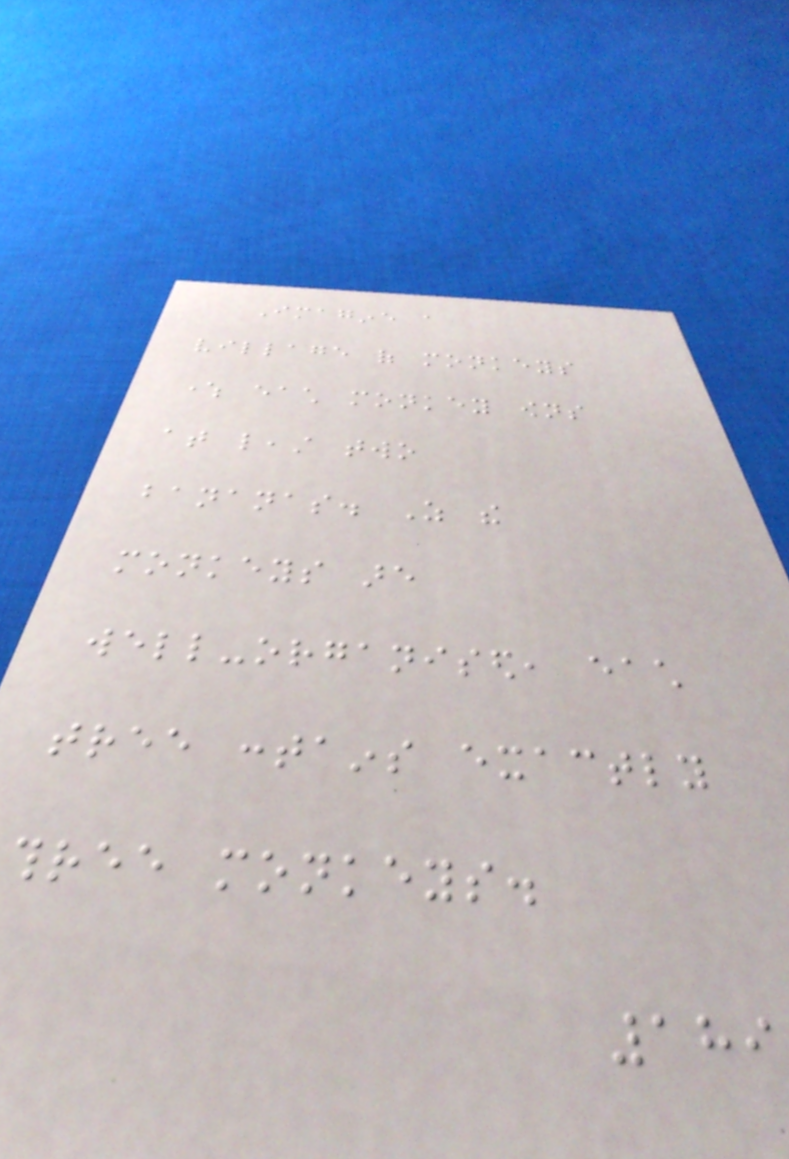Imagine a
village of monkeys
where each monkey owns
at least two
bananas. As the
monkeys are
well-organised, each
tree contains exactly
three monkeys.
189
